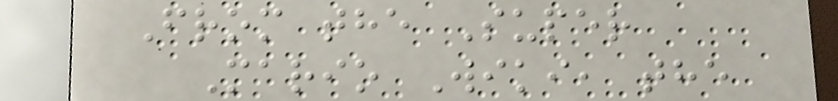From the Super
Mario Wiki, the
